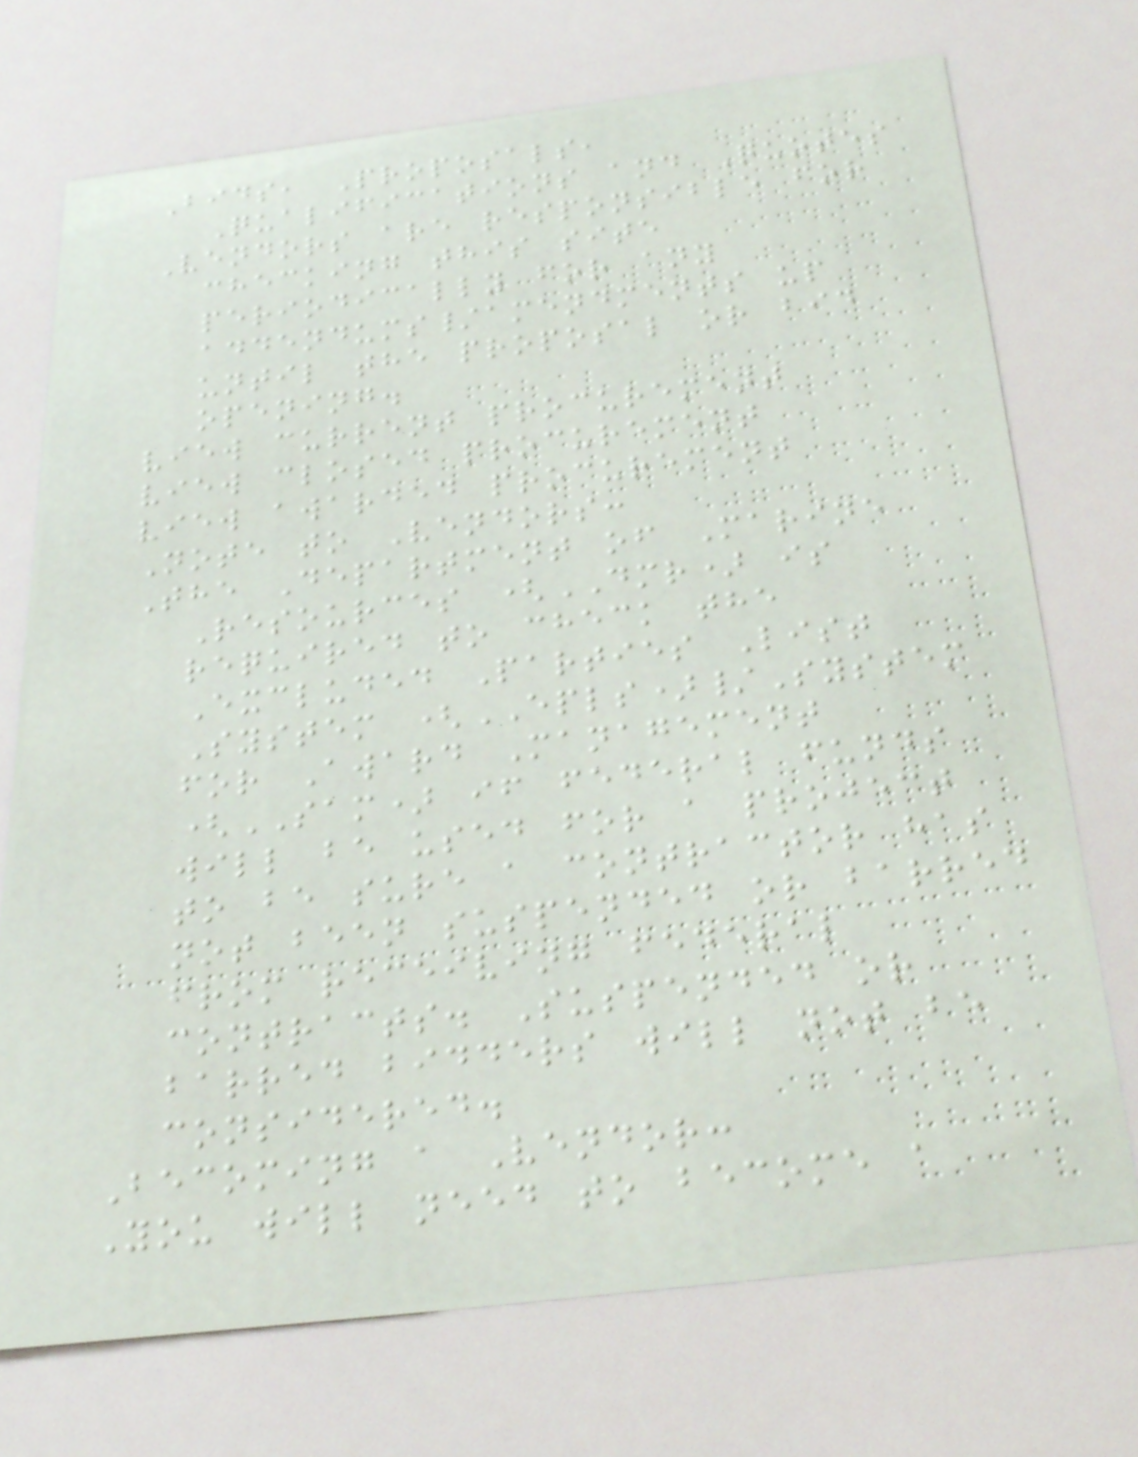Bids, Proposals,
Qualifications and Quotes
Vendors are responsible for
checking this site
periodically for any
addendums/amendments up
until the proposal or bid
opening.
view current procurement
view closed procurement
view awarded procurement
Note to Vendors:
The Department of Marine
Resources (DMR) is
required to check the
Excluded Parties List
System (EPLS)/System
for Award Management
(SAM) if federal funds
will be used for a project
to be sure a contractor has
not been suspended or barred
from receiving federal
contracts. Suspended or
barred bidders will not be
considered.
Becoming a Vendor:
You will need to become a
